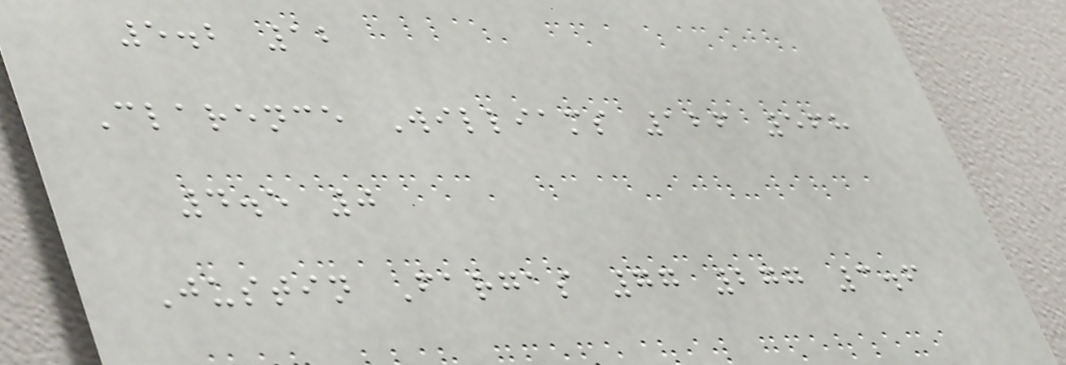5.2 12
Clarence Williams 126 568
4.5 0
Justin Fargas 77 277 3.6
